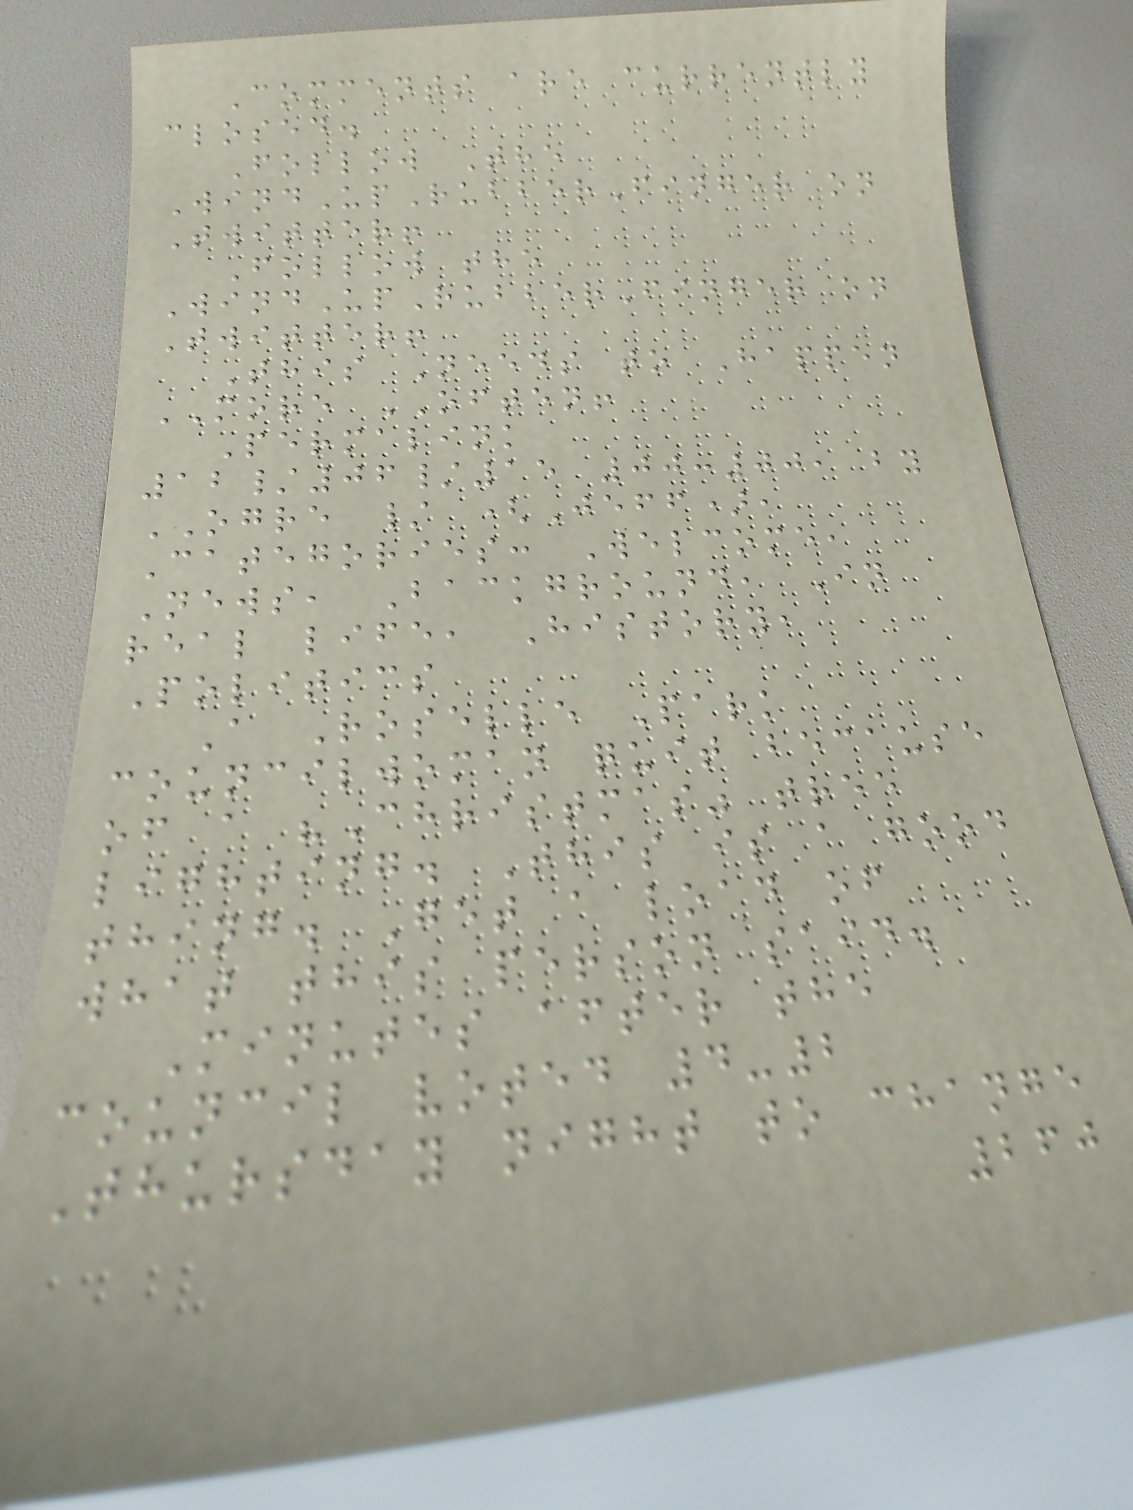Comments are currently
closed.
Follow The
WindUpRubberFinger on
Twitter!
Follow the
WindUpRubberFinger on
Twitter!
This Needs to Happen
MORE OFTEN!
Permalink
12/06/15 00:00, by
OGRE / (Jeff),
Categories: Welcome,
News, Background, In
real life, History,
Politics
A Roselle Park
councilwoman quit because
of a "Christmas" tree
lighting. This is a good
thing. Get a load of
what this person said.
Minutes after the
council voted 4-2
Thursday night to change
260
